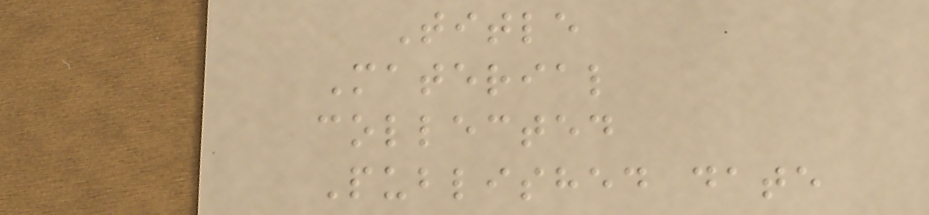Title
Material
collected
Published date
